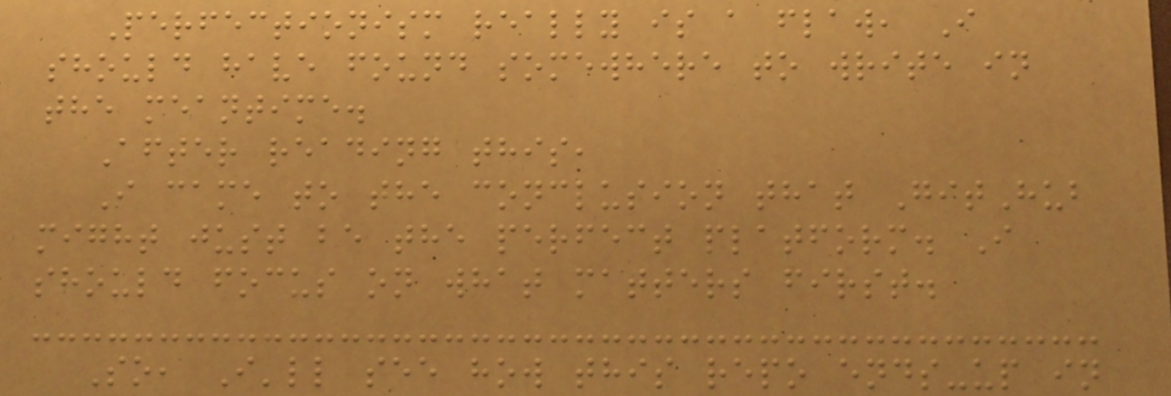Perfectionism really is a flaw, I
should have found somewhere to write in
the meantime.
After reading this,
I came to the conclusion that GitHub
might just be the perfect platform. I
should focus on what matters first.
So, I'll see how this repo ends-up in
